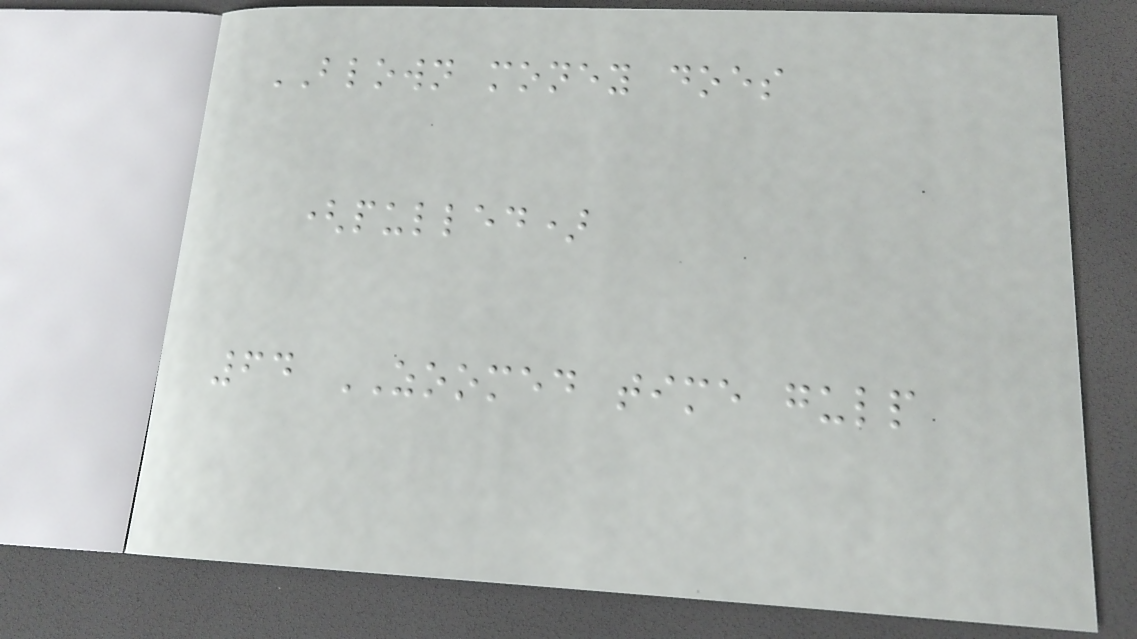BLOWN money does
(pulled)
64 ZOOMED time gulp
